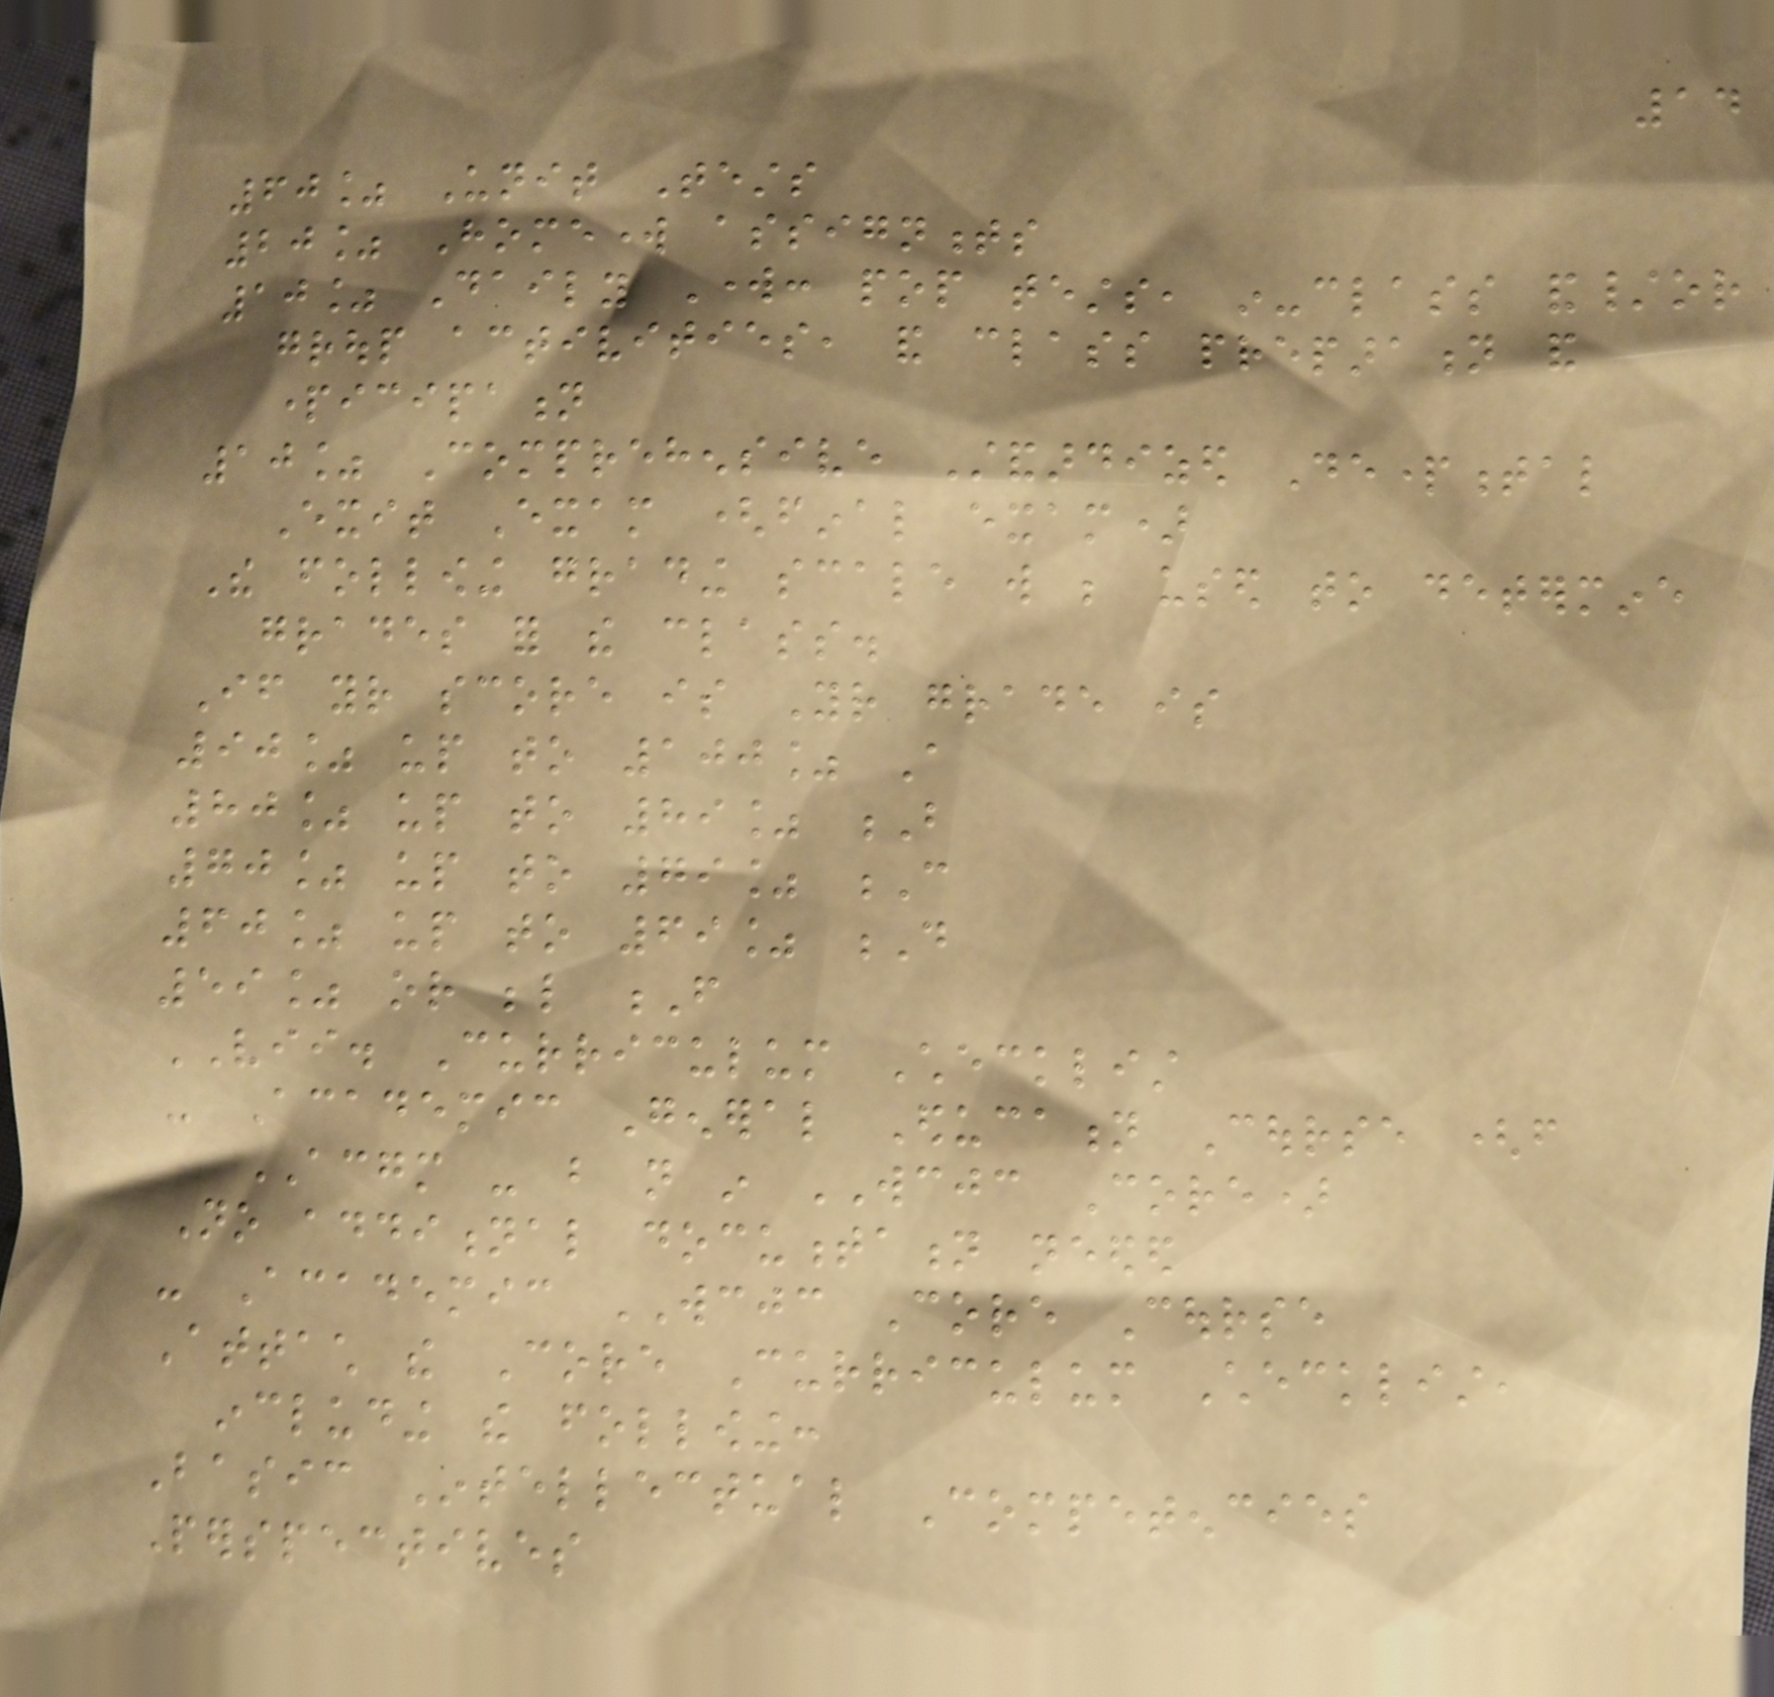14
60% Unit Tests
20% Homework assignments
10% Daily Work: pop tests, in-class and/or
group activities, and class preparation and
participation
10% Comprehensive Standardized Departmental
Exit Exam (final exam)
The following grading scale will be used to determine
grades for the class.
If your score is Your grade is
90% up to 100% A
80% up to 89% B
70% up to 79% C
60% up to 69% D
59% or below F
VII. Curriculum Checklist
- Academic General Education Course (from
ACGM - but not in WCJC Core)
No additional documentation needed
- Academic WCJC Core Course
Attach the Core Curriculum Checklist,
including the following:
Basic Intellectual Competencies
Perspectives
